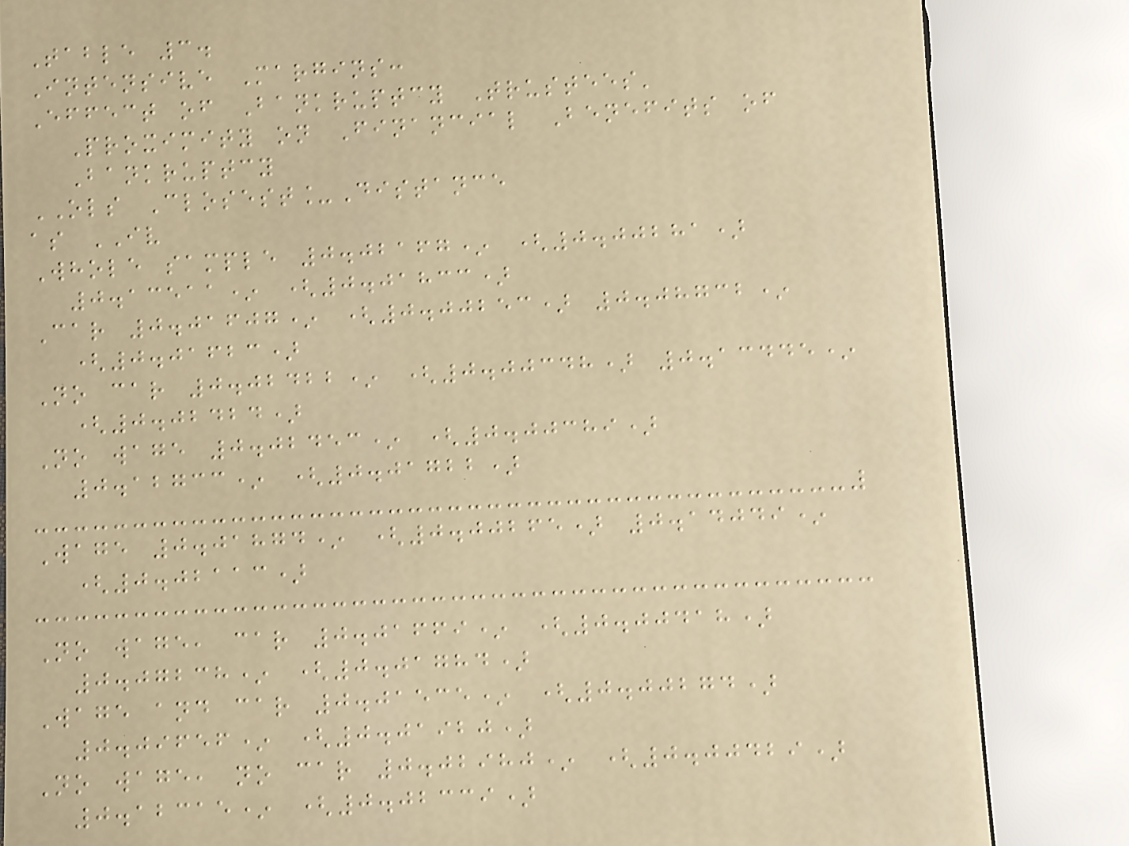Table 3.
Intensive Margins:
Effect of Bankruptcy Trustees'
Proximity on Financial Benefits of
Bankruptcy
OLS Closest_Distance
as IV
Whole sample 0.02167* (0.00281)
0.13511* (0.01833)
Car 0.01607* (0.00253) 0.08732*
(0.01623)
No car 0.02422* (0.00348) 0.13445*
(0.02424)
No wage 0.02453* (0.00389)
0.12733* (0.01722)
Wage 0.01874* (0.00265) 0.14049*
(0.02113)
No wage, car 0.01669* (0.00418)
0.07238* (0.01784)
Wage and car 0.01535* (0.00274)
0.09656* (0.01920)
No wage, no car 0.02980* (0.00429)
0.12315* (0.02339)
